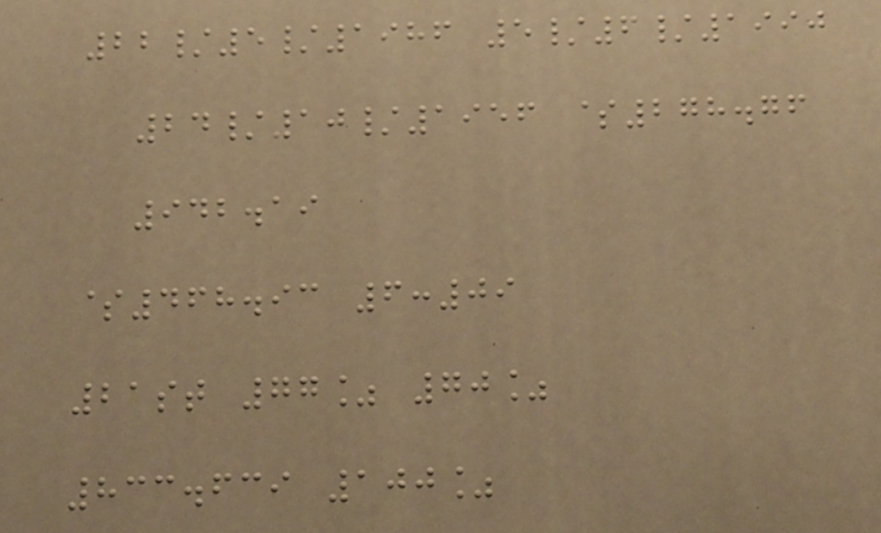22/5/1986 5/6/1990
24/10/1956 $278.76
942.19
$468.93 6:09
21st 77% 70%
833.639 100%
